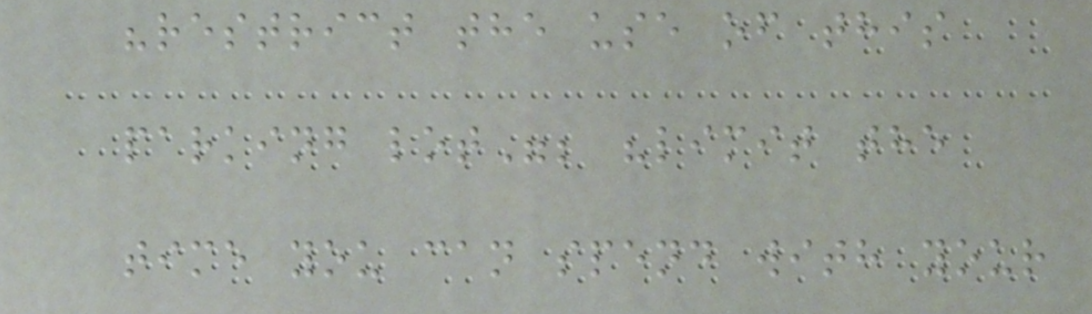"restrict the use of this
parking lot"; "limit the
time you can spend with your
